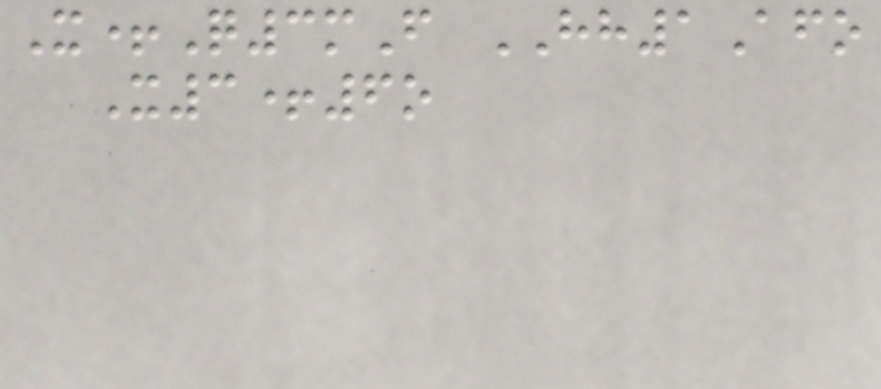X+Q3mF HH1Afo
X3+6o
